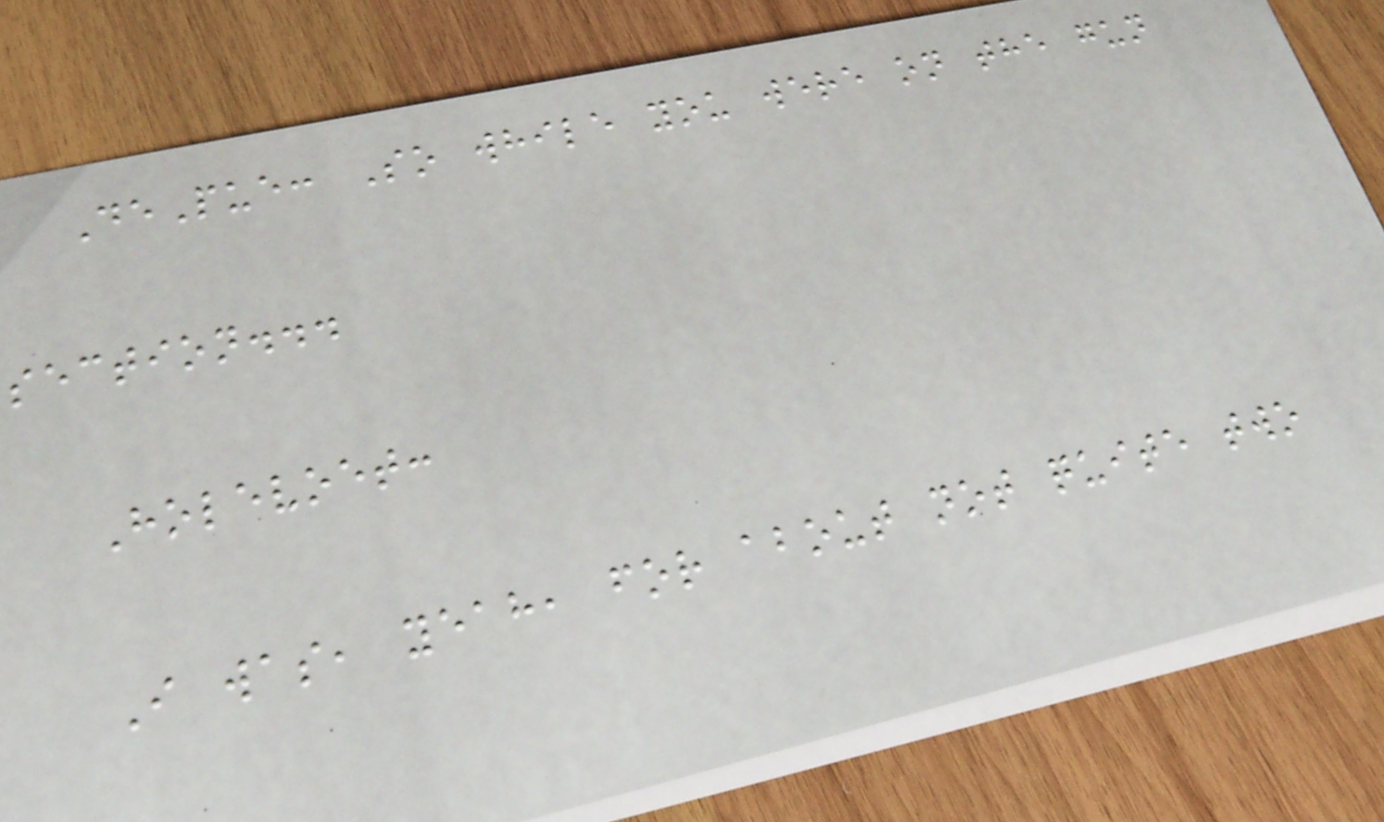DePue: So while you were on the gun
section...
Holevoet:
I was, yeah, for about not quite two
